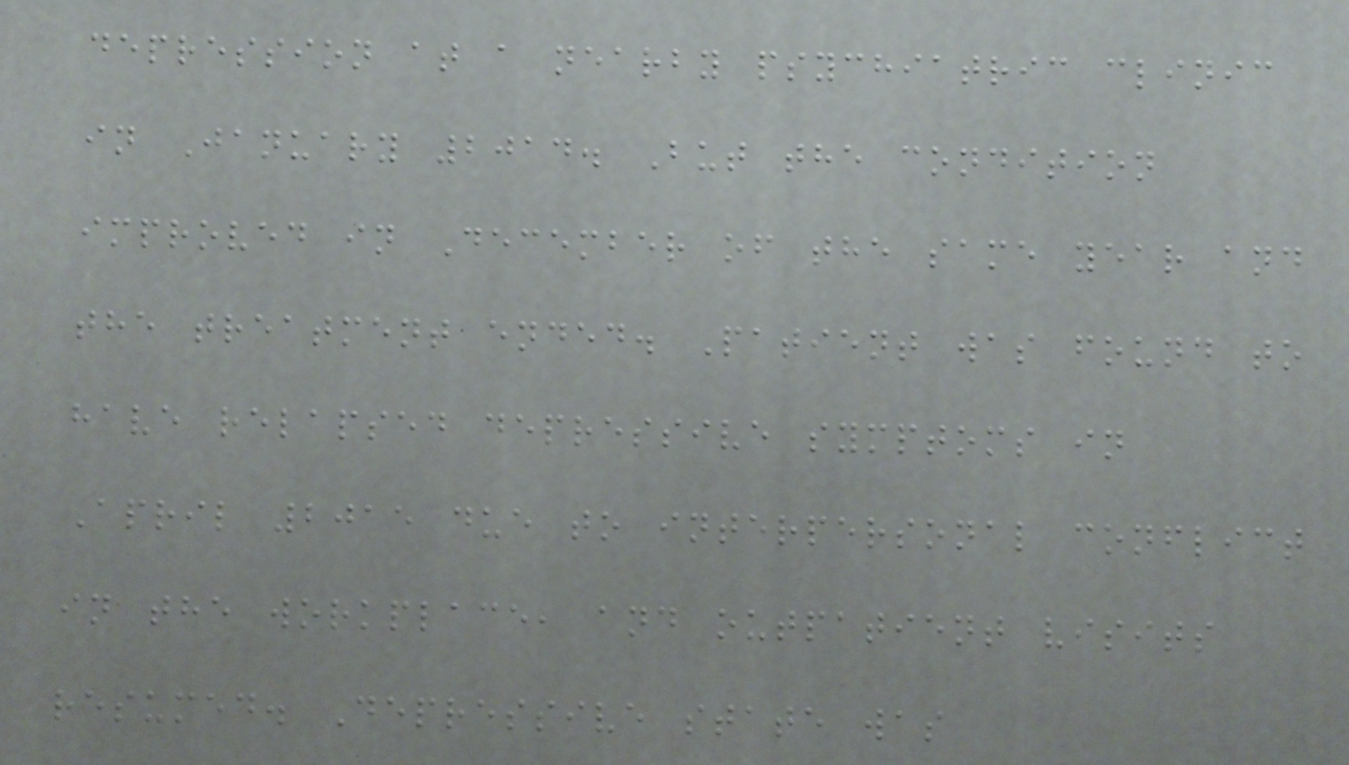depression at a nearby psychiatric clinic
in January 2014. But the condition
improved in December of the same year and
the treatment ended. Patient was found to
have relapsed depressive symptoms in
April 2015 due to interpersonal conflict
in the workplace, and outpatient visits
resumed. Depressive state was
